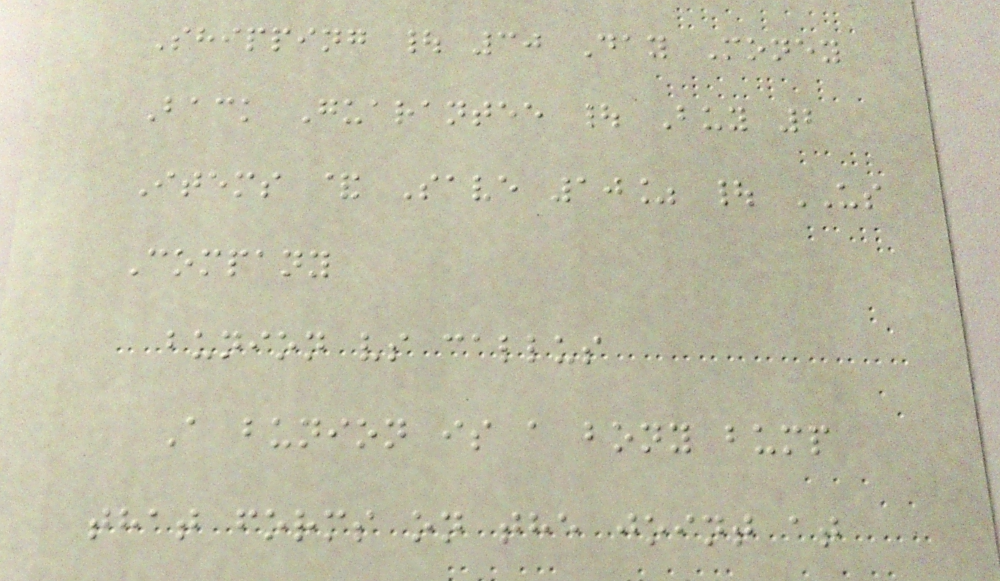Shipping | 30 Day Money
Back Guarantee | Buy 2
Items & Save 10% | US
Company
bunion vs callus
A bunion is a bony bump
that forms on the joint at
